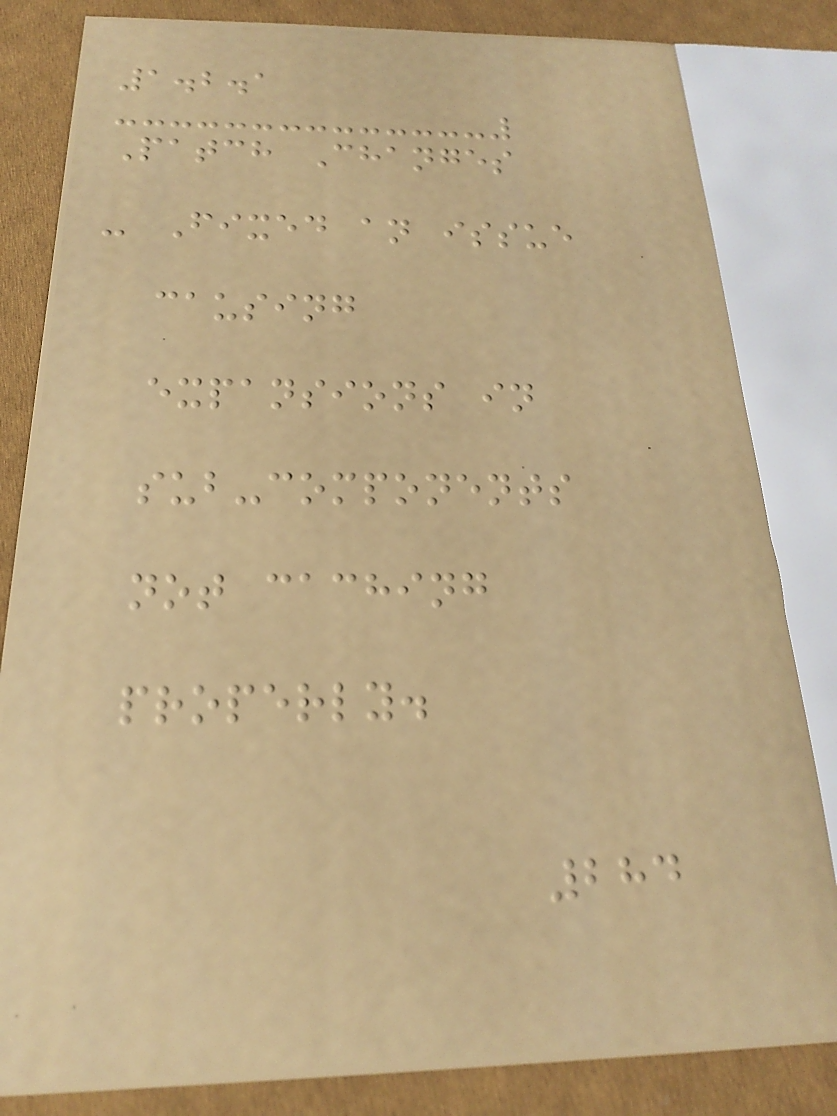1.2.1
Patch Changes
- Fixed an issue
causing
expansions in
sub-components
not caching
properly.
284
